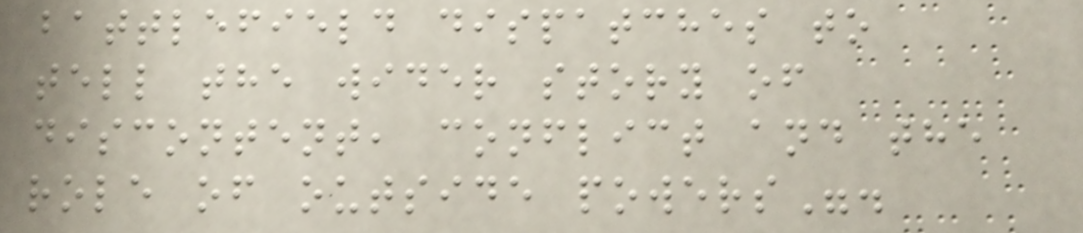battlefield dispatches to
tell the wider story of
discontent, conflict and the
role of outside powers".
